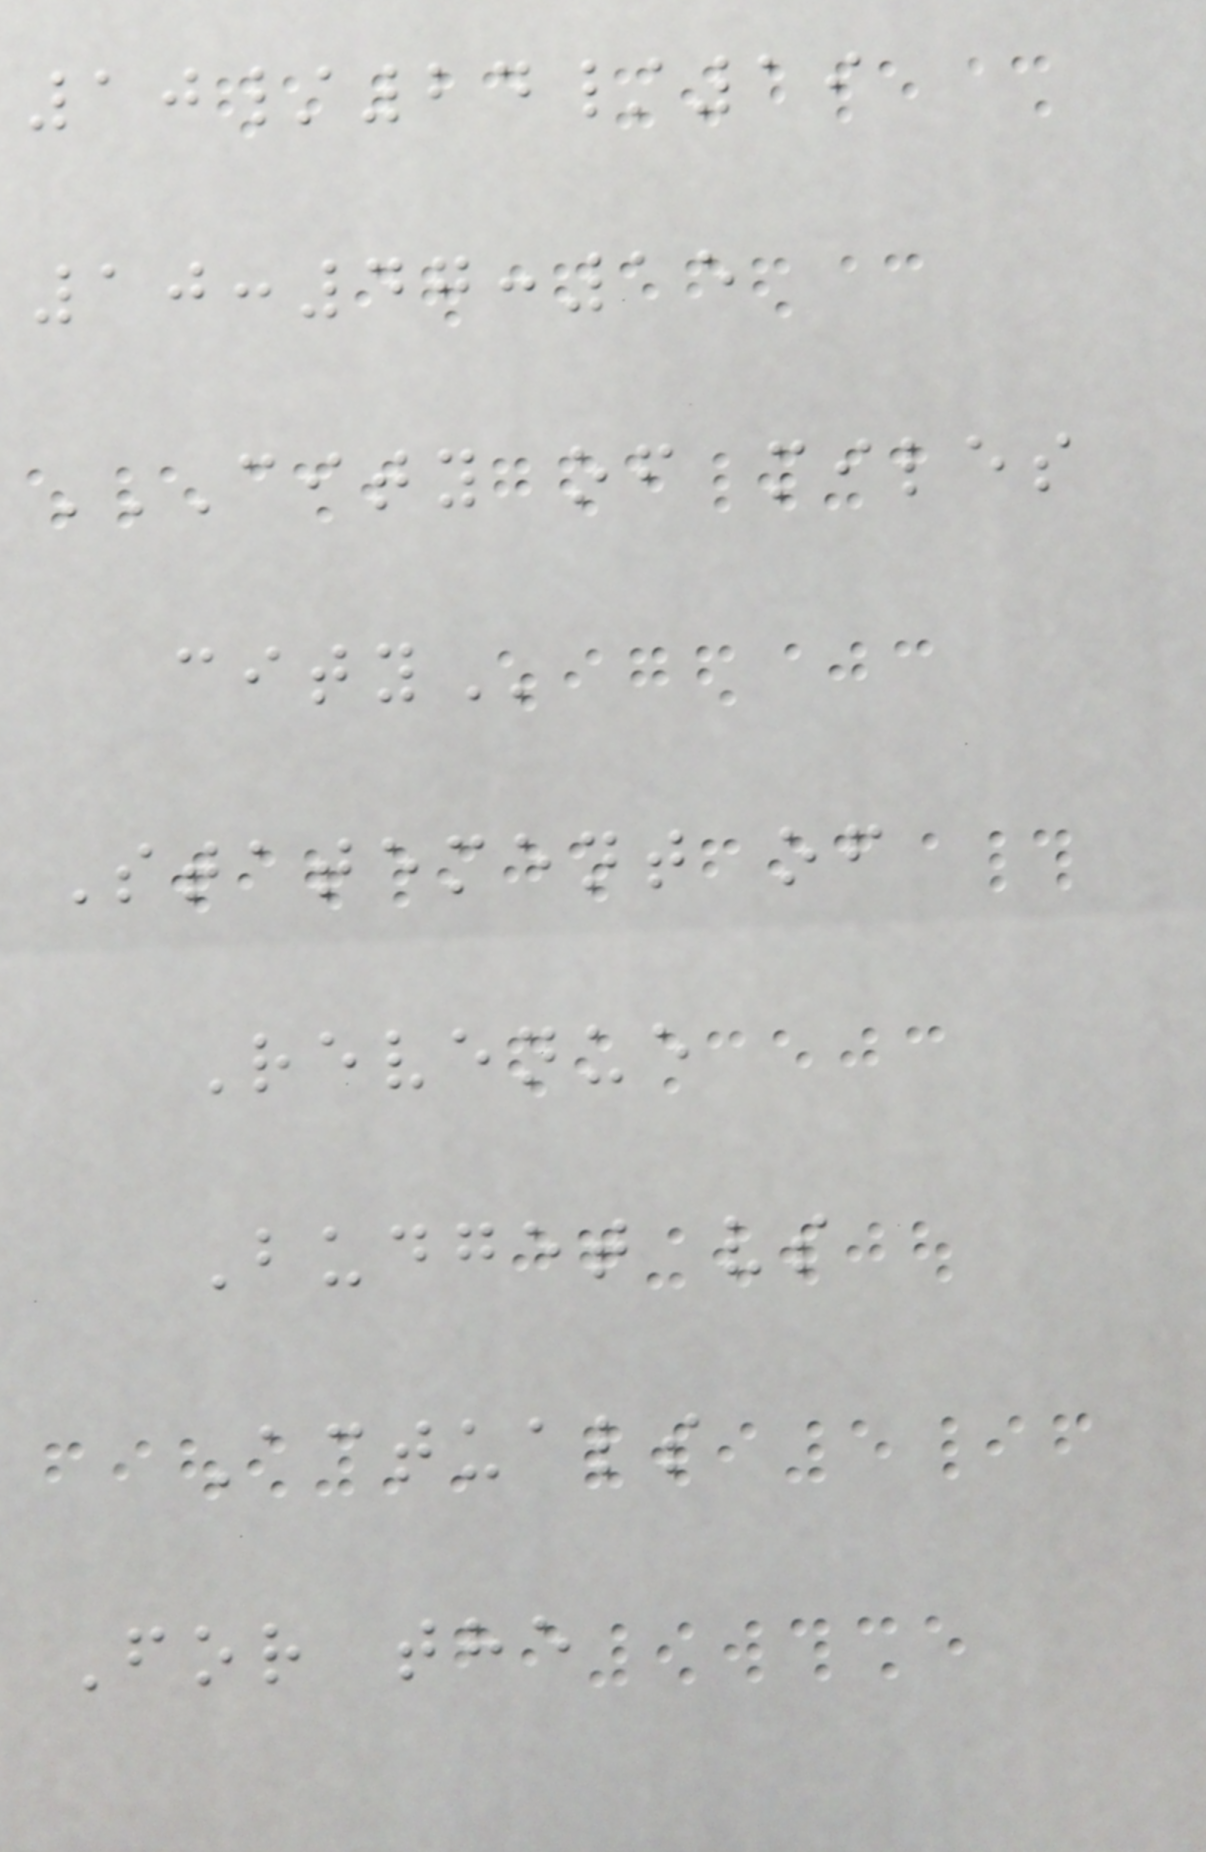10/24/19
10:47:15
CITY OF MILES
CITY
Statement of
Revenue
Budget vs
Actuals
For the
